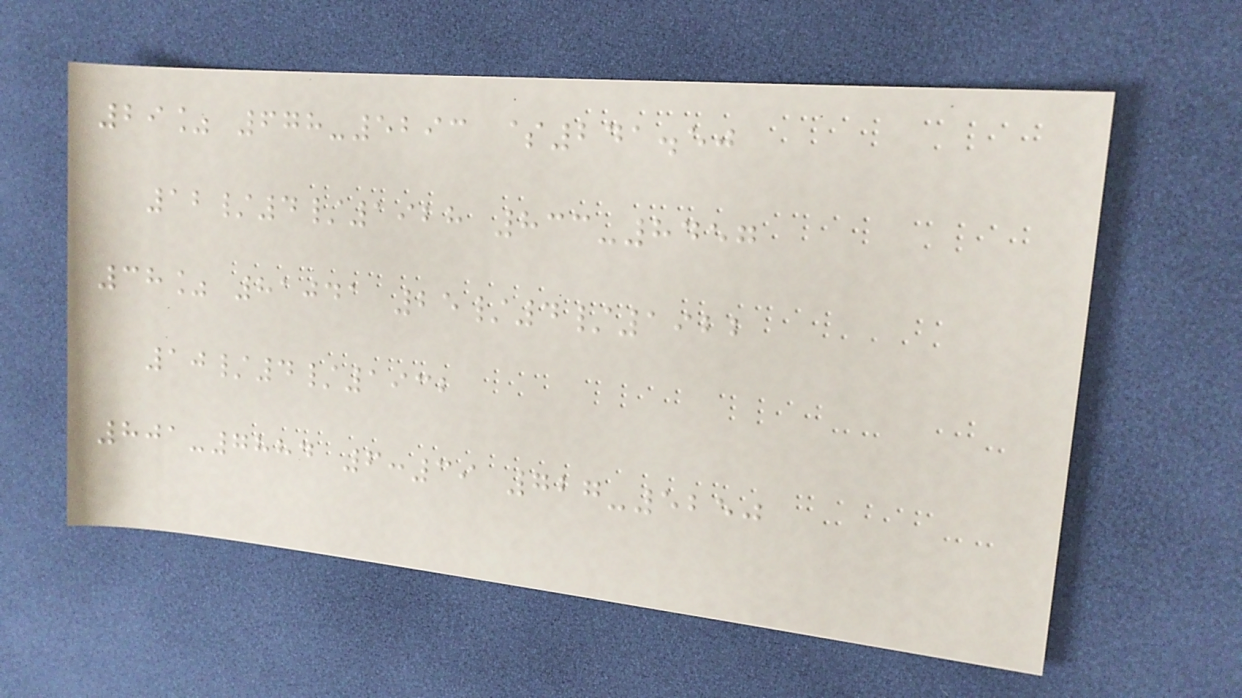29% 678-5293 $241.50
12/4/1928 833-8457
38% 81041 25/4/1922
10/4/1932
801-7884 6:39 727-5250
